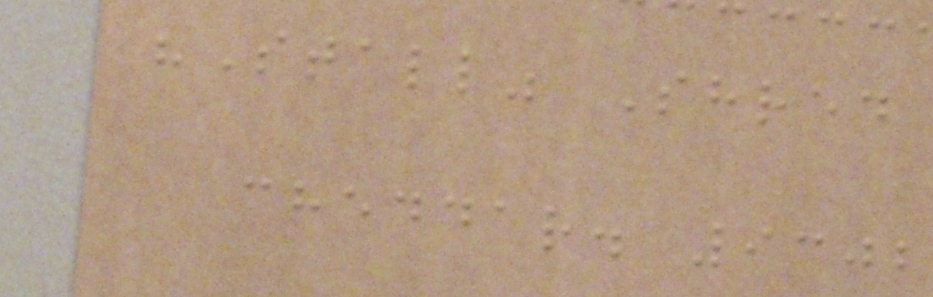"Stall" Shred
cheddar. 9302
